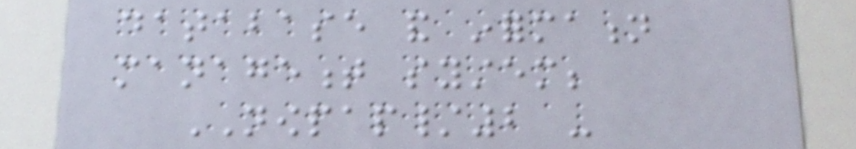database and information
management system;
NOWPAP/2 -
